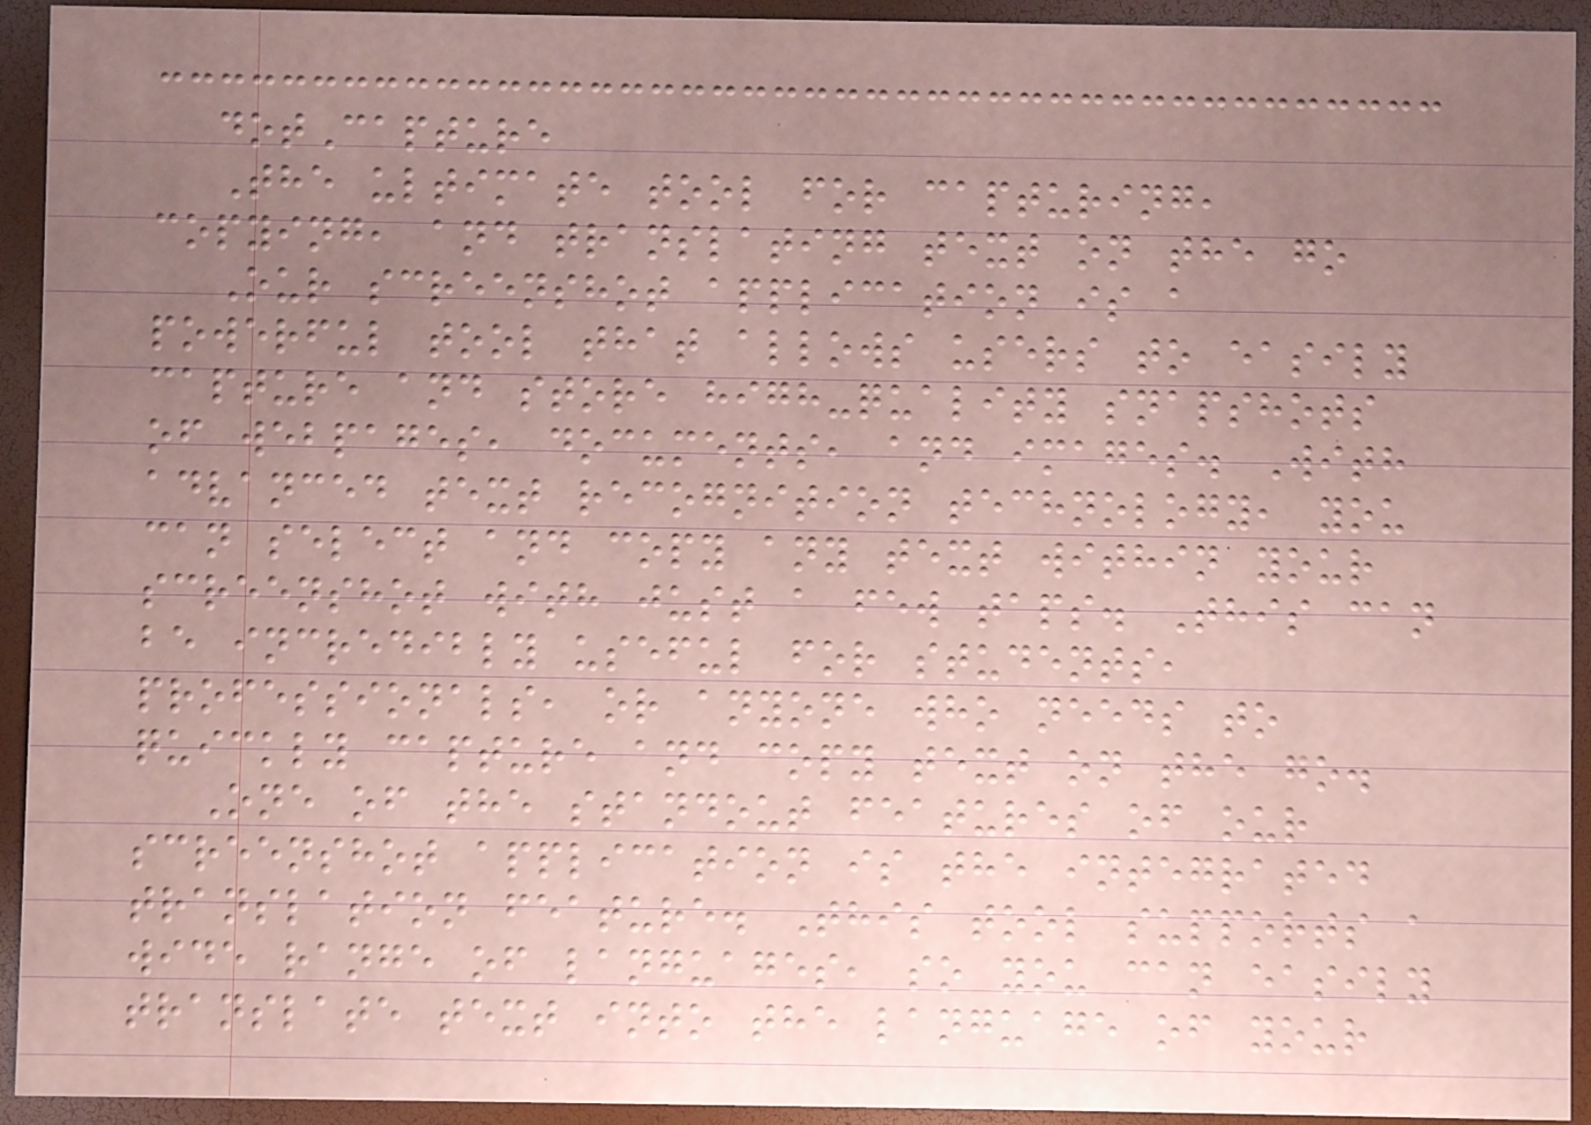dotCapture
The ultimate tool for capturing,
copying, and translating text on the go
Our screenshot application is a
powerful tool that allows users to easily
capture and store high-quality snapshots
of webpages, documents, and images. With
advanced text recognition technology, you
can select and copy any text within your
screenshot with just a few taps. This can
be incredibly useful for students,
professionals, or anyone who needs to
quickly capture and copy text on the go.
One of the standout features of our
screenshot application is the integrated
translation feature. This tool supports a
wide range of languages, so you can easily
translate text into the language of your
